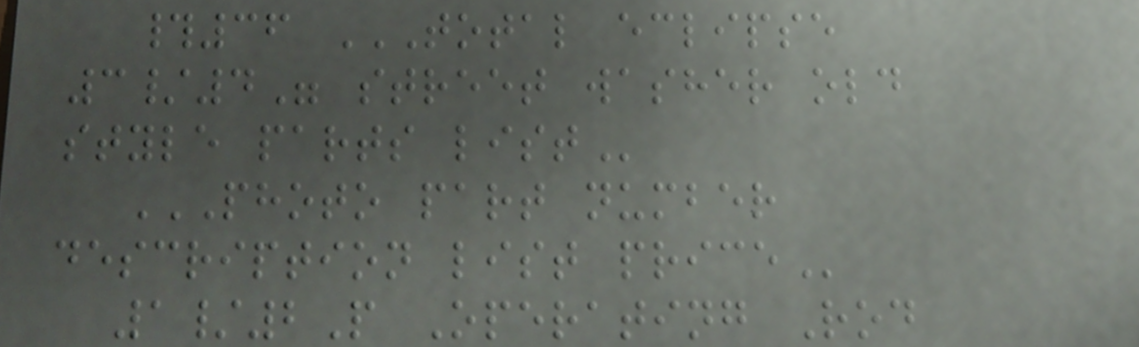#36 TOTAL ECLIPSE
3/4" STREET WASHER OLD
STYLE PARTS LIST
PHOTO PART NUMBER
DESCRIPTION LIST PRICE
1/2P Operating Rod
